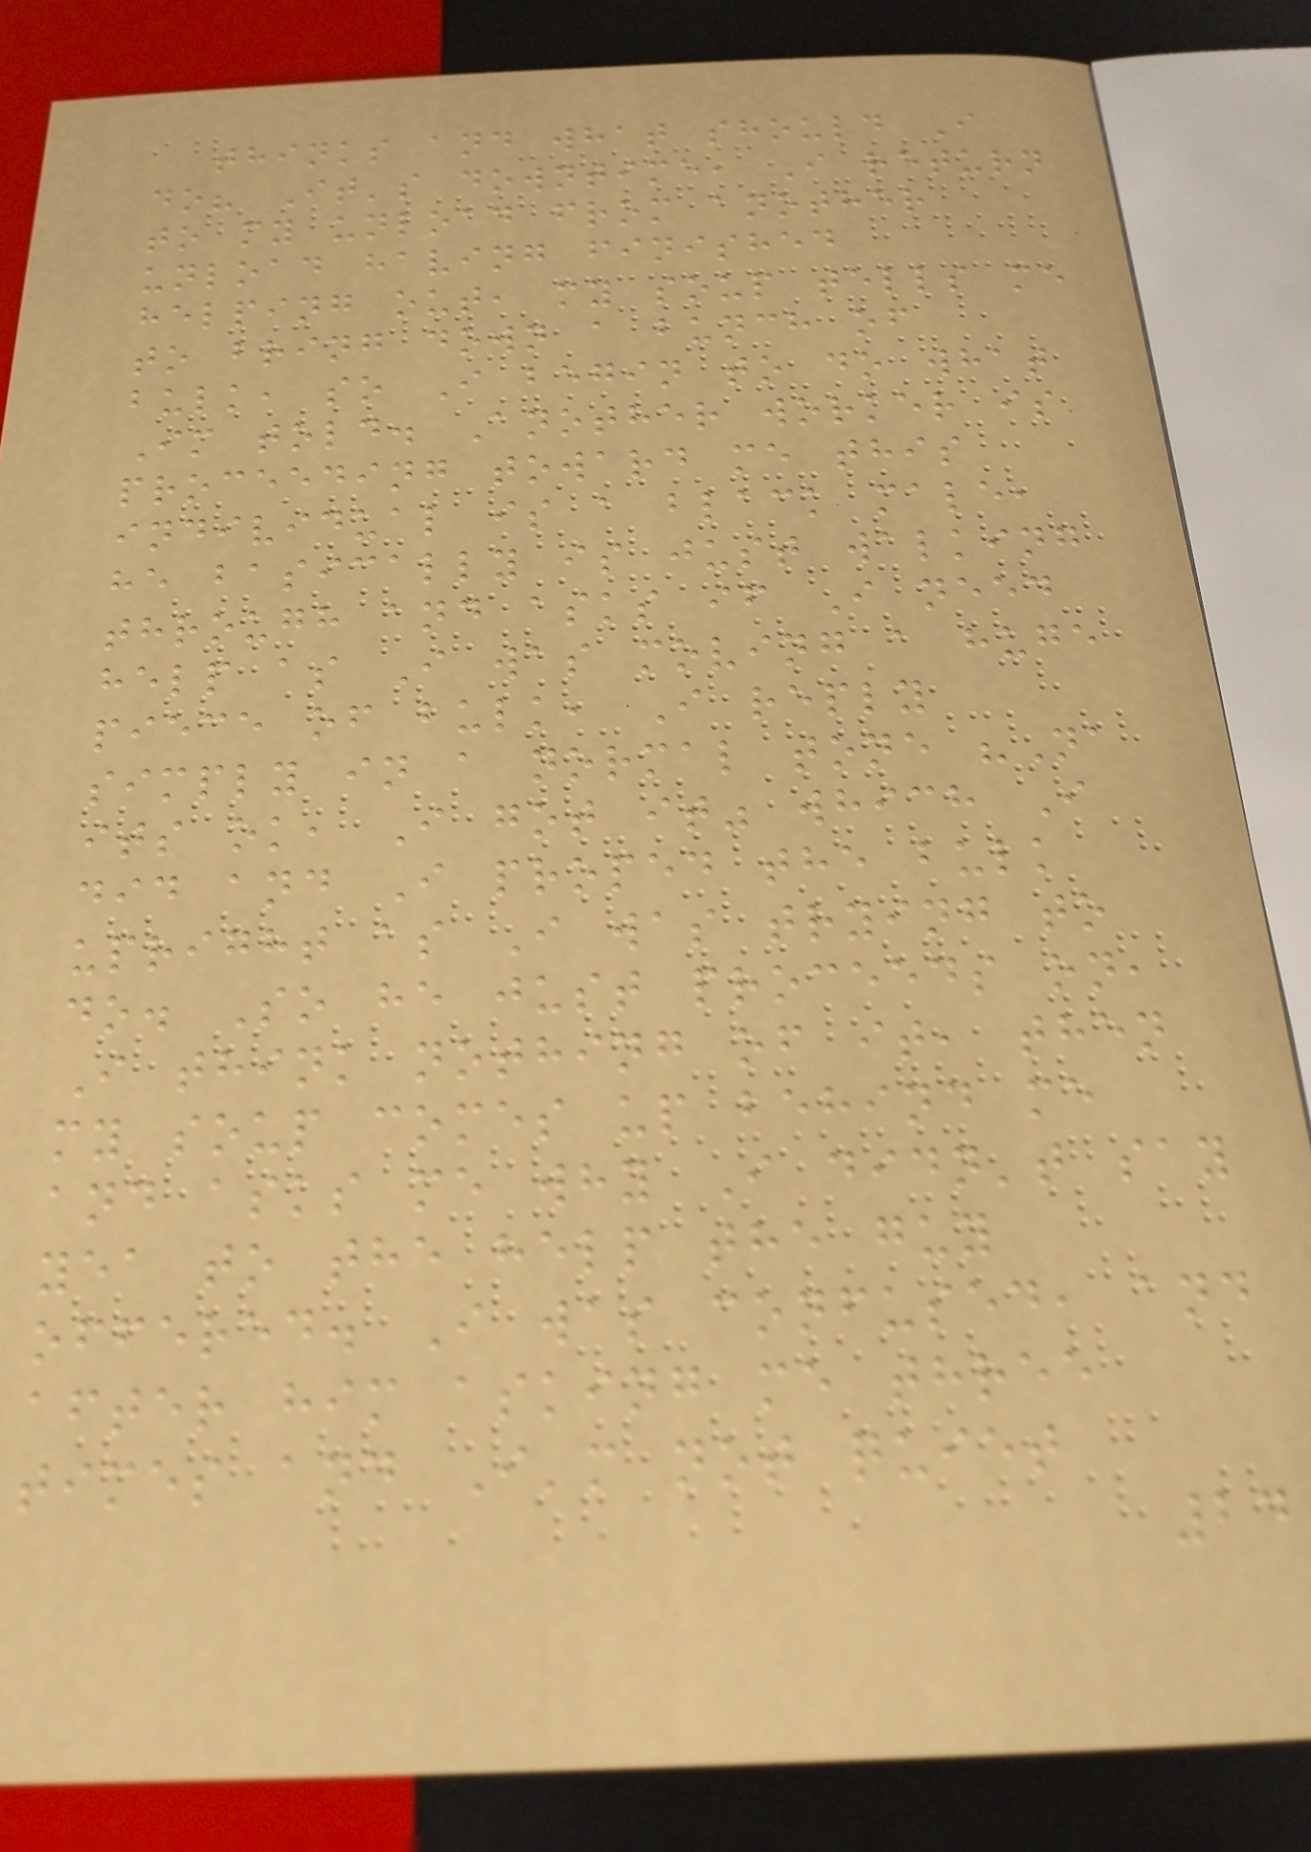thinks and what should I
do? It's downtime, I return
to my unload from another
unload having finished
helping out, my soup tells me
to bring down a bunch of
bulk, so I begin to do what
Im told. Another worker is
proceeding toward me this
individual is a black male,
he basically is just walking
through and asks if I need
help as I was moving a huge
piece of bulk, I reply
simply in a normal tone "Na
its ok, I got it" which I
did and I proped the bulk
upright as I was trying to
do. So he just proceeds on,
I think nothing of it, then
my soup comes up behind me
and asks me why I didn't say
yea to the help the guy
offered. I was confused, and
after him asking me three
times and I'm not quiet
24
